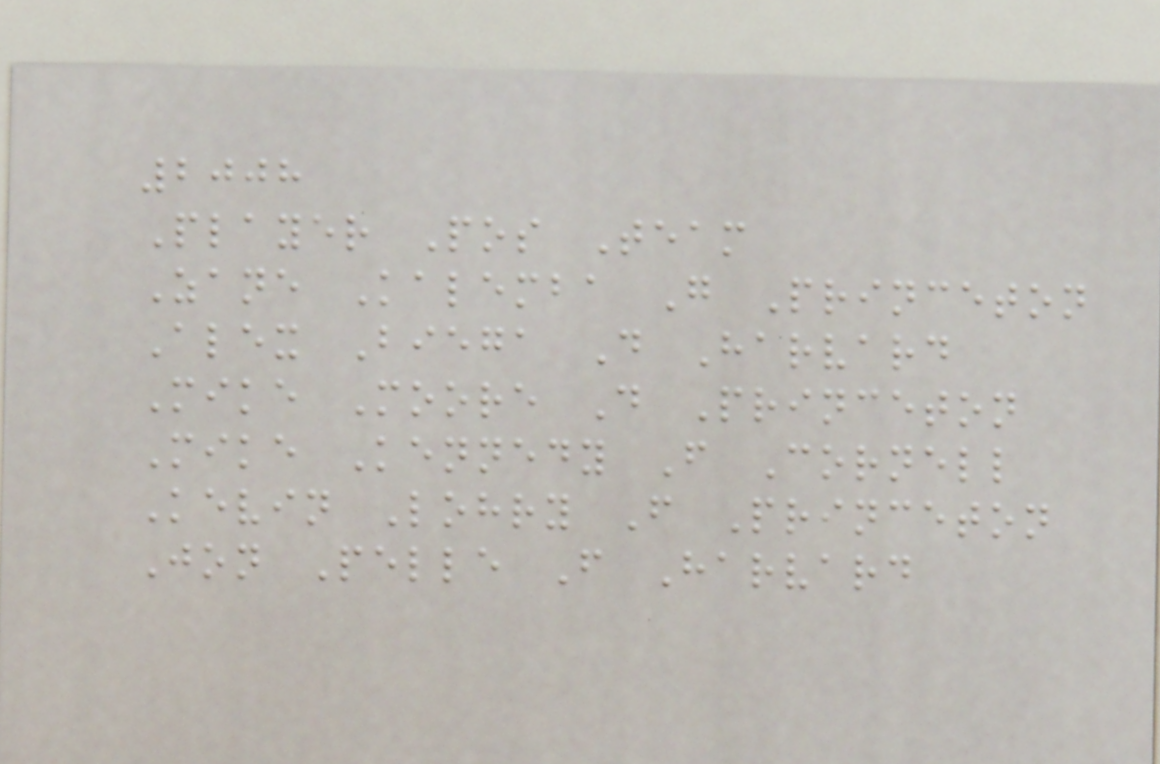2008
Player Pos Team
Zane Kalemba G Princeton
Alex Biega D Harvard
Mike Moore D Princeton
Mike Kennedy F Cornell
Kevin Lohry F Princeton
Jon Pelle F Harvard
